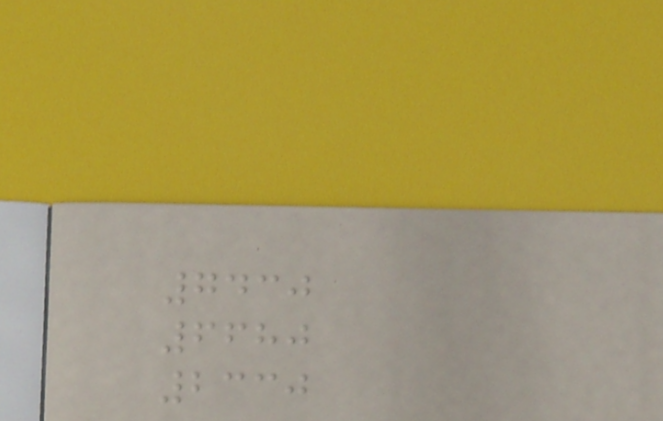7430
6680
2330
